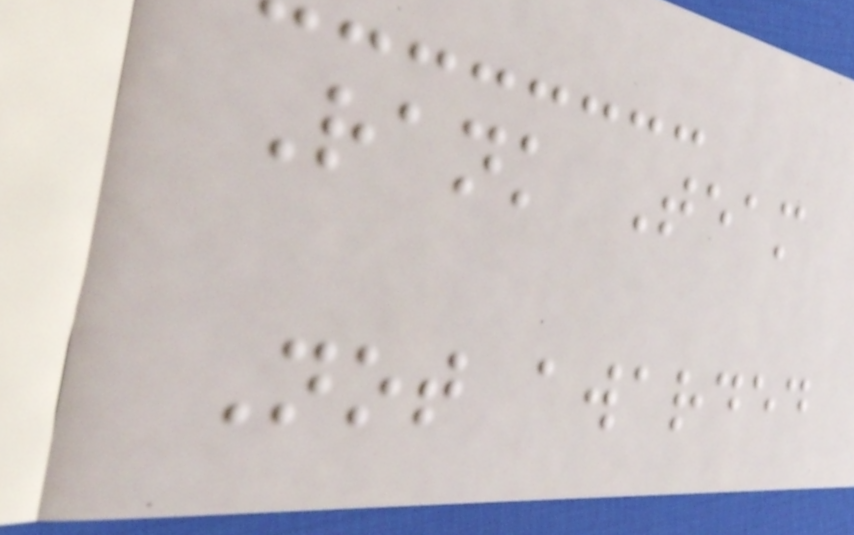Rank Team
Not awarded
